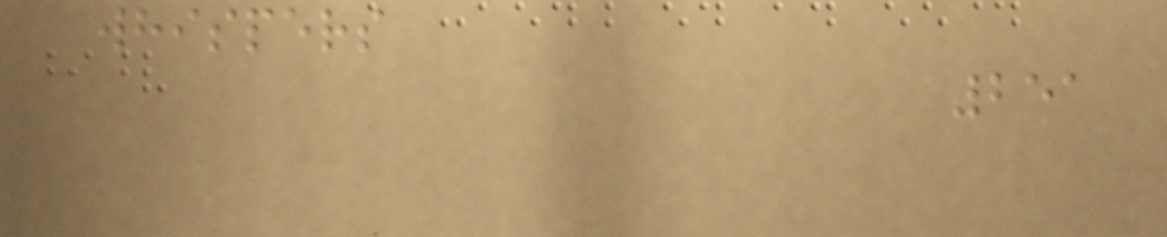whispers
251
